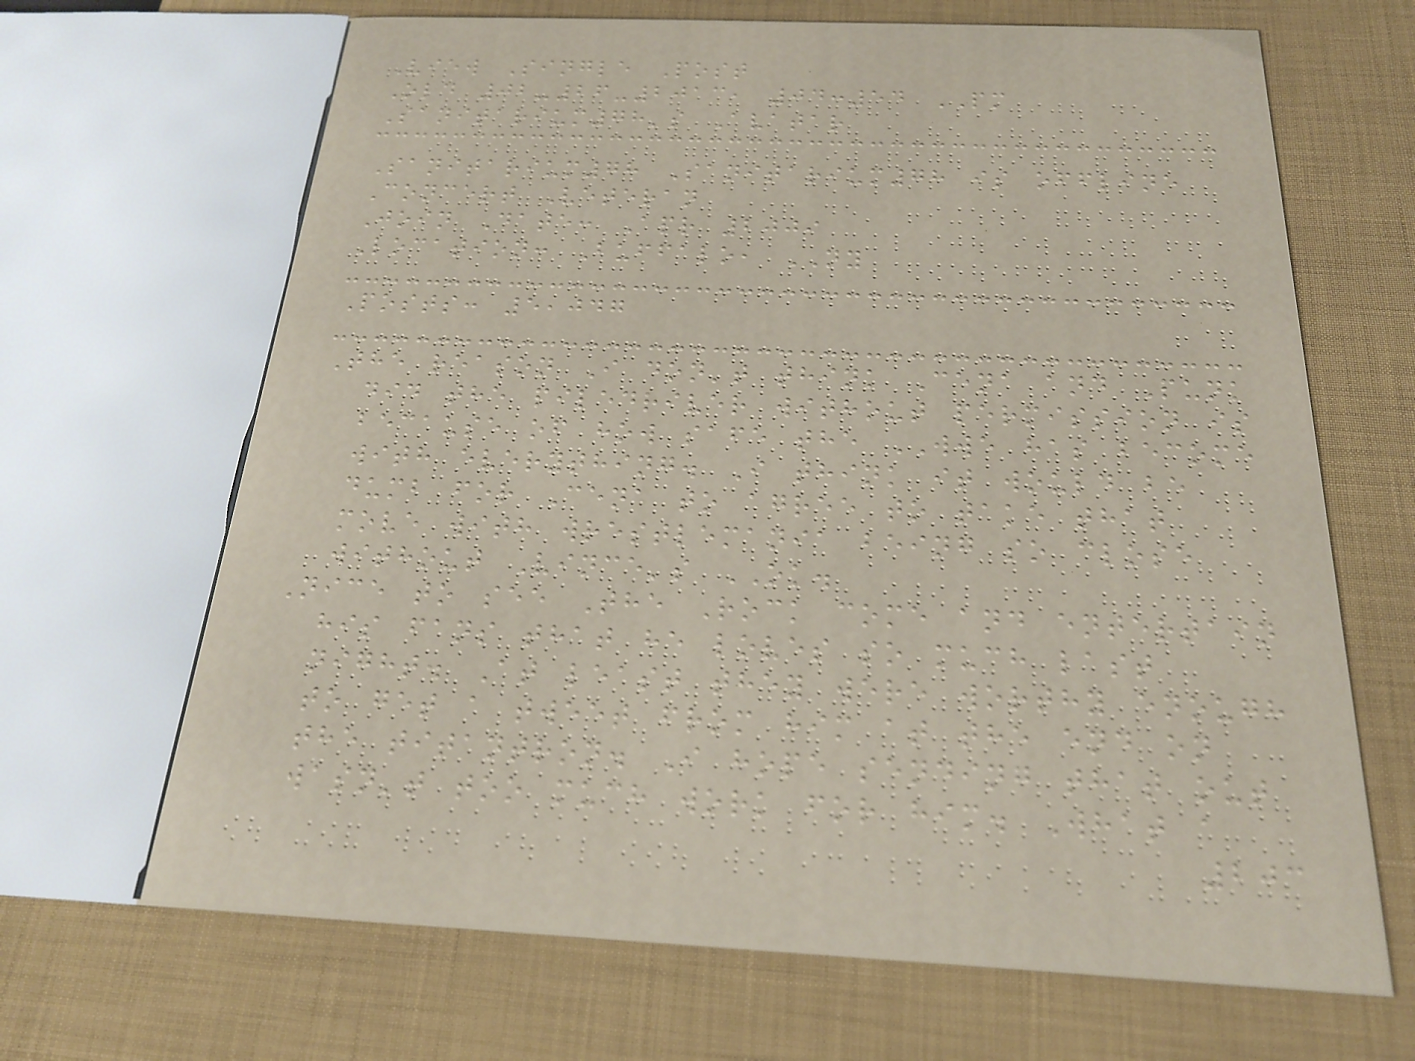View Single Post
Old 02-26-2013, 04:54 PM
Sanitarium78's Avatar
Sanitarium78 Sanitarium78 is offline
Concert Veteran
Join Date: Apr 2009
Location: Buffalo, NY
Posts: 5,047
The reason I don't think Cena and Punk
did the piledriver without permission is
because of how safe the WWE has become
with everything. I think it would be
dumb for Cena to agree to take that
move with wrestlemania being so close
without Vince's OK.
Nice to see The Rock come and entertain
his fans that he loves so much last
night. At least they were worthy enough
to get a tweet from him at the end on
the titantron. I hope sending that out
wasn't too much work for him. What a
203
